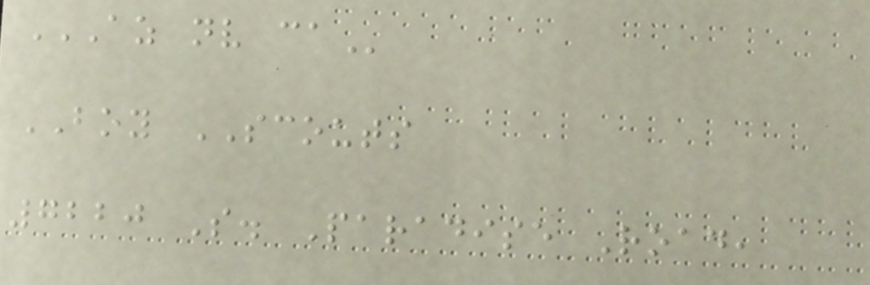AZ NV CA
BOY SCOUTS
7220 S. Paradise Road,
